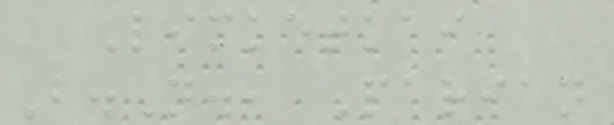Limketkai
B.N., Parian
